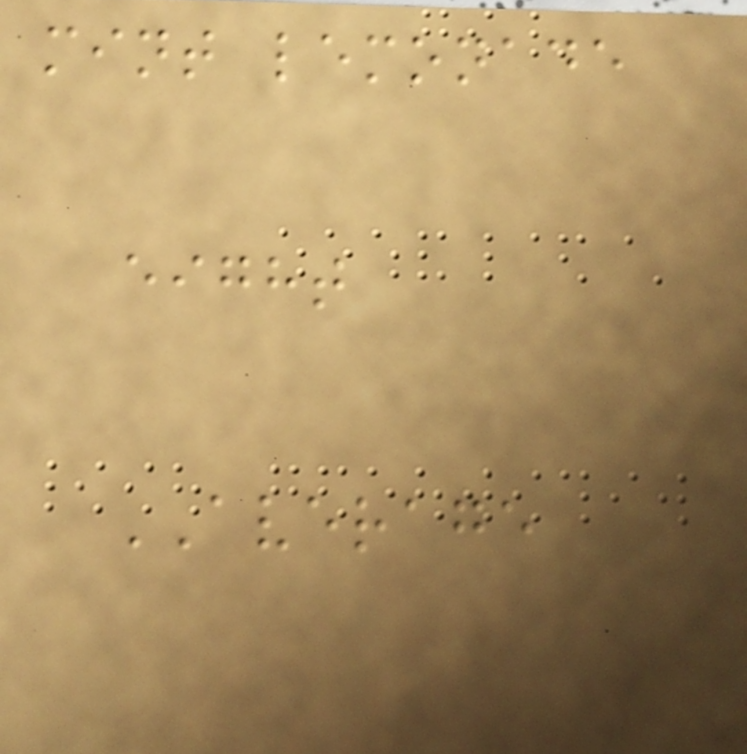mint lemonade
eight
AVERAGE
